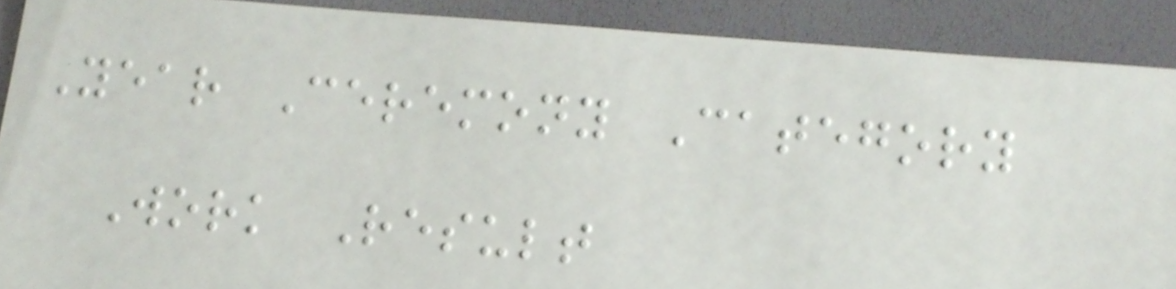Year Ceremony Category
Work Result
